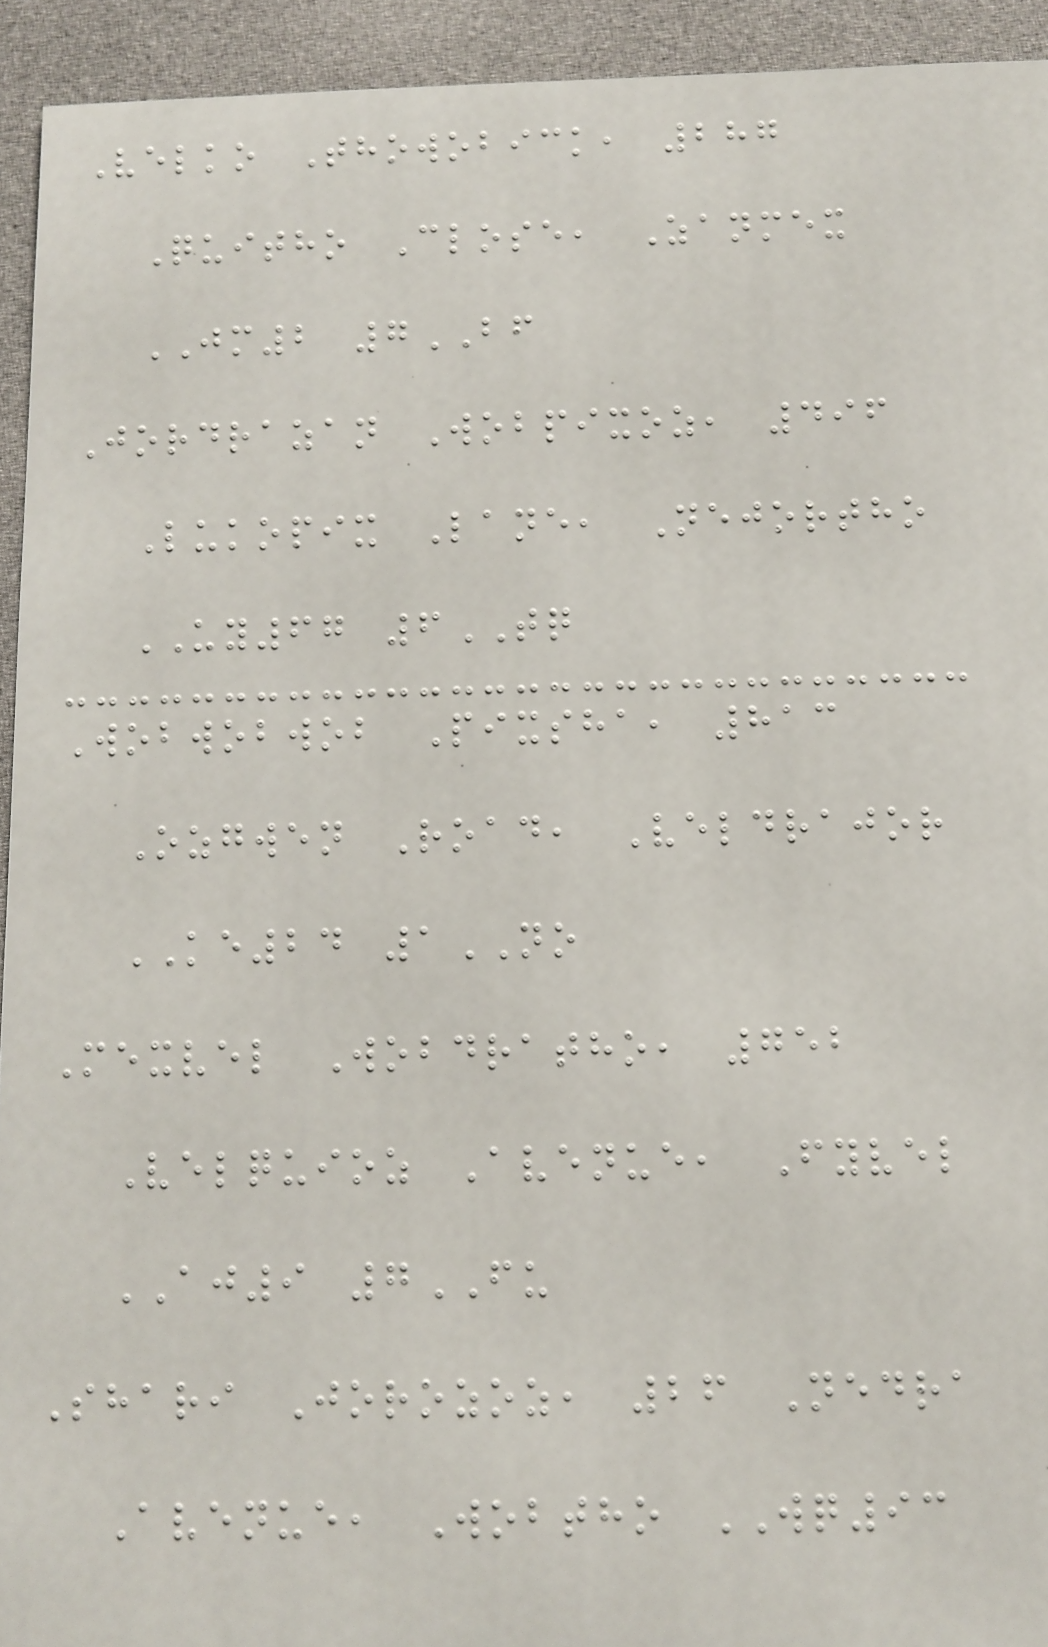Velko Thowobick, 287
Quitho Close, Zanmex
JM2 7BF
Jordrazan Wobpixoz, 496
Lukopix Lane, Nejortho
UY67 6TQ
Wobwobwob Pixsha, 813
Ozgwen Road, Veldrajor
KE24 1NO
Mexvel Wobdratho, 752
Velquioz Avenue, Fyvel
AJ9 7FU
Shari Jorozoz, 26 Nedra
Avenue, Wobtho WQ93
